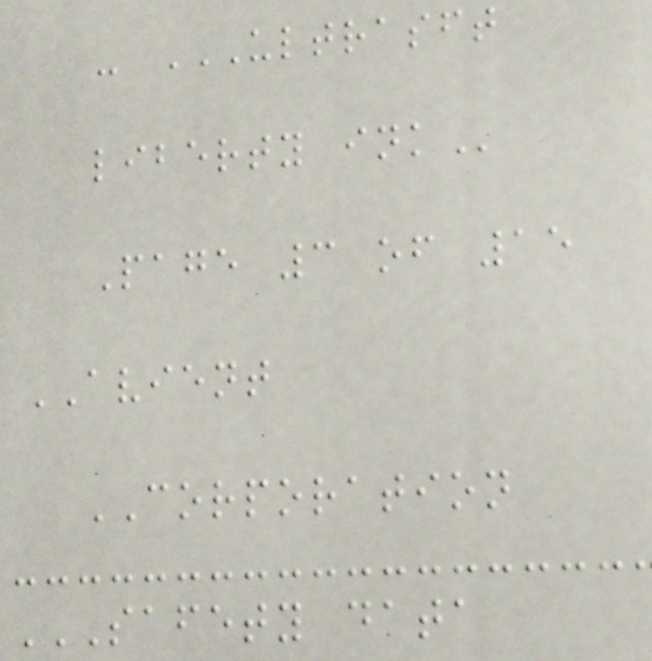- ULTRASFT
LIBERTY INK
Page 3 of 15
AVIENT
CORPORATION
SAFETY DATA
